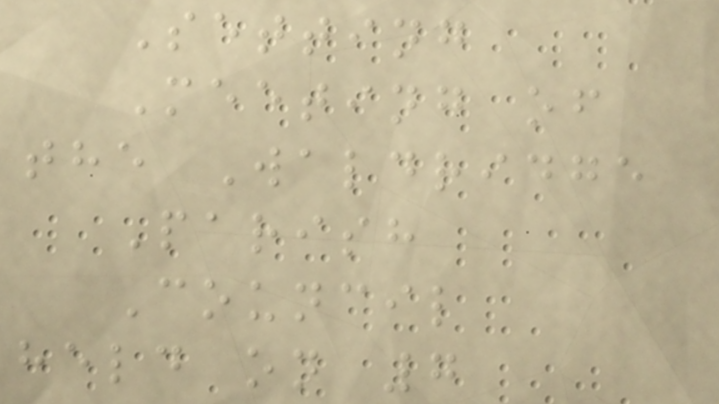Setting
Meeting of
the Waldridge
Parish
Council
held on 7
